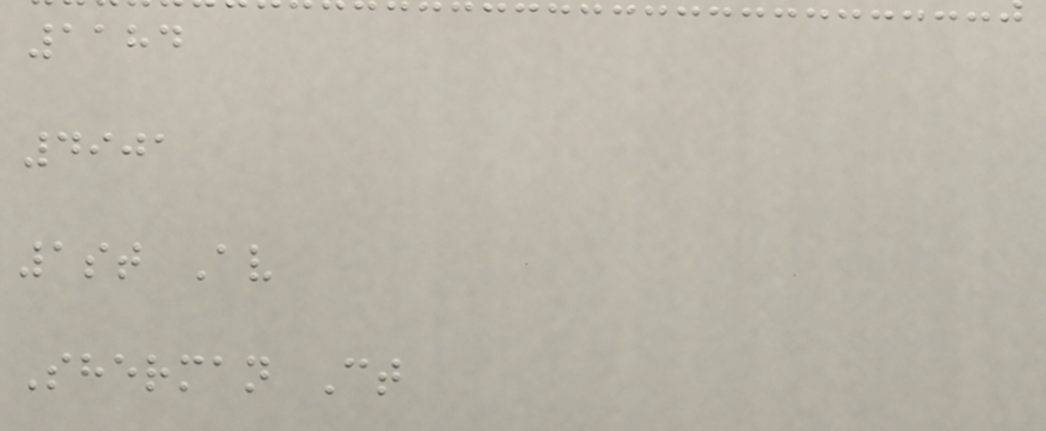1184
4901
1st Av
Sherman Ct
